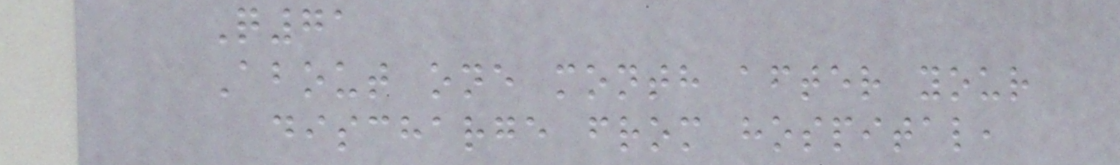Q71
About one month after your
discharge from hospital,
